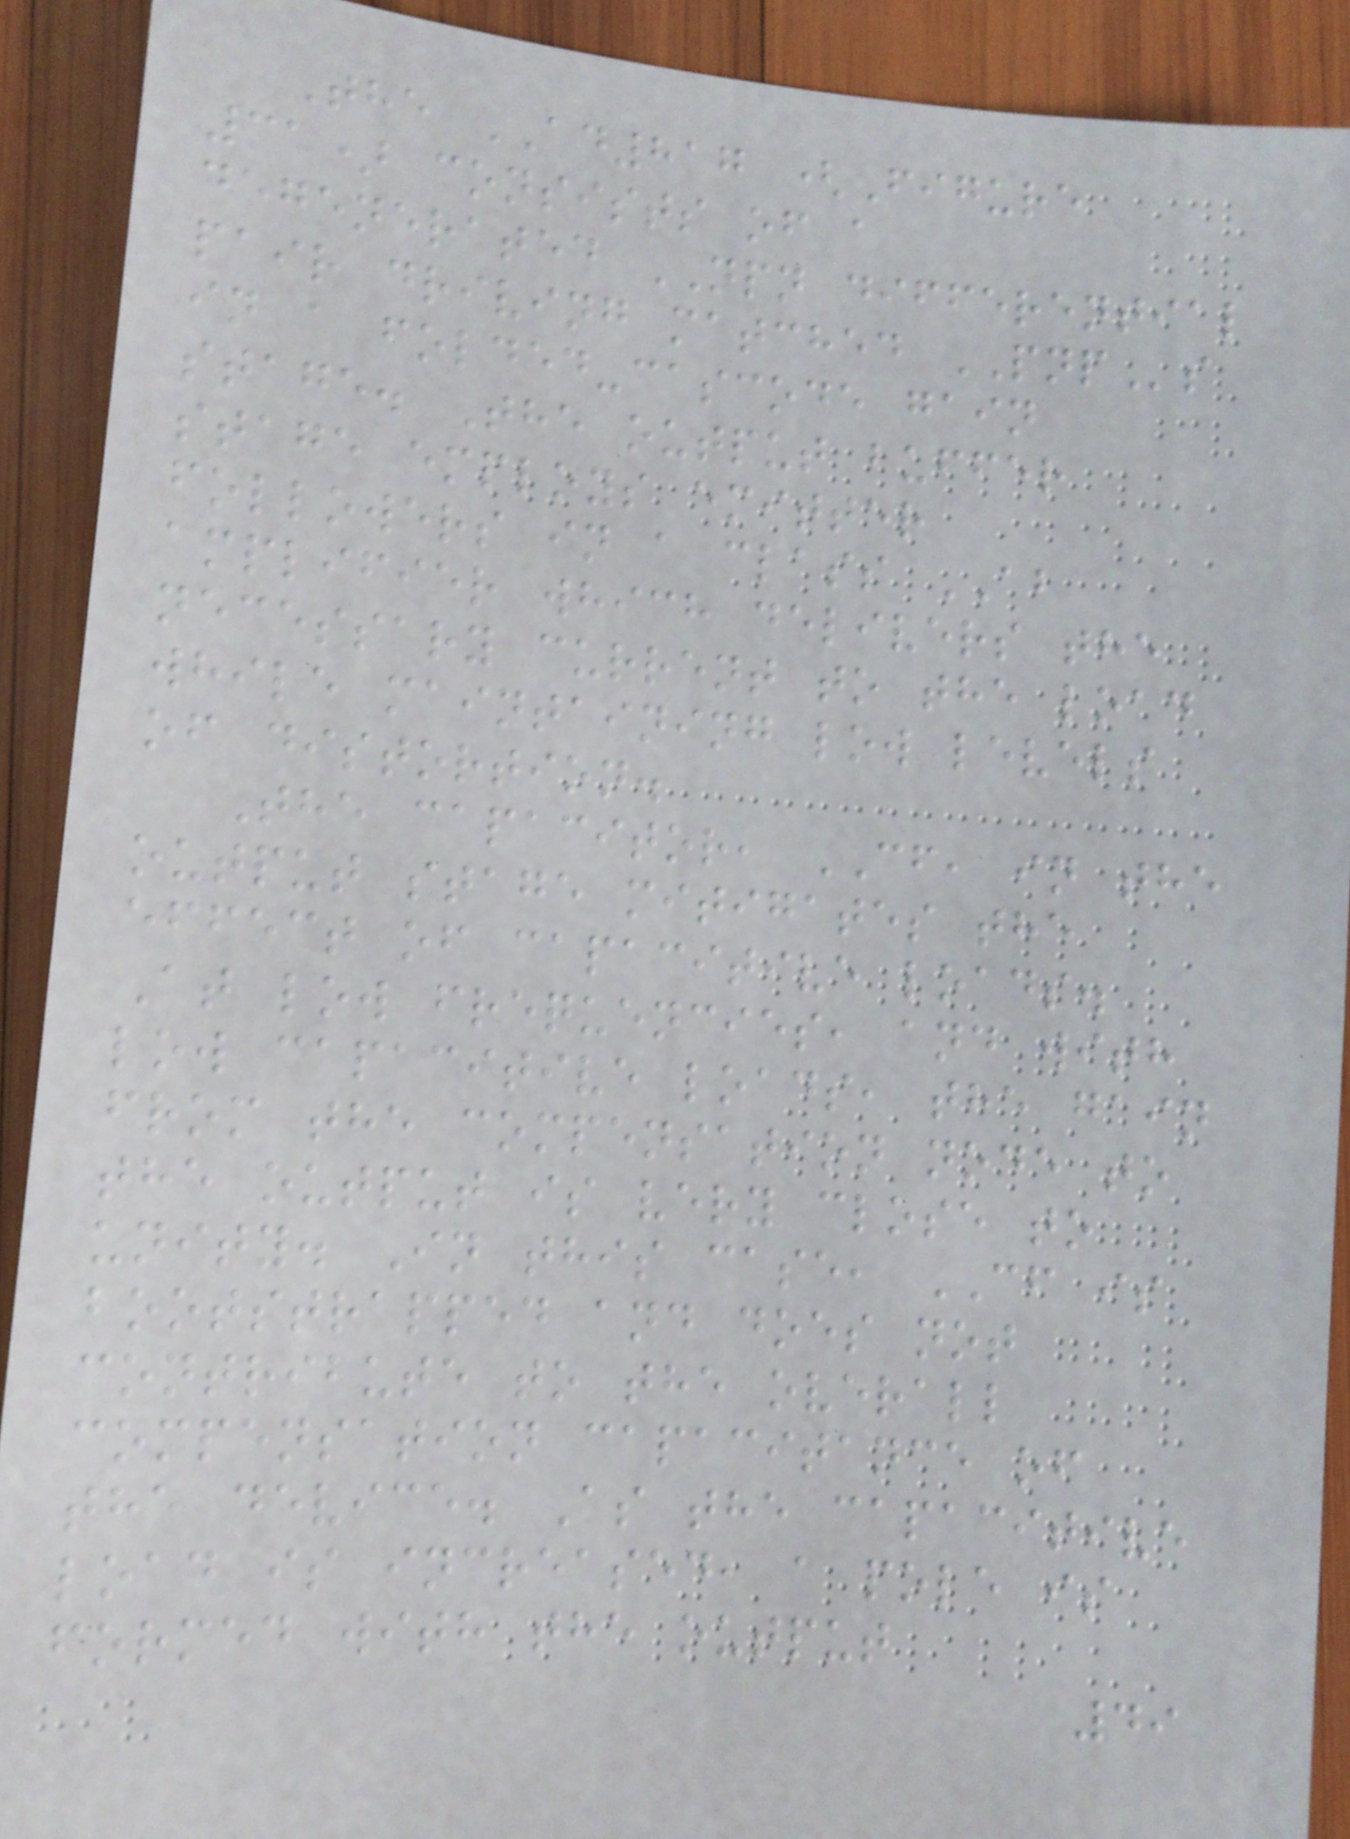The AD817 (Figure
31) consists of a
degenerated NPN differential
pair driving matched PNPs
in a folded-cascode gain
stage. The output buffer
stage employs emitter
followers in a class AB
amplifier which delivers the
necessary current to the load
while maintaining low levels
of distortion.
The capacitor, CF, in the
output stage mitigates the
effect of capacitive loads.
At low frequencies, and with
low capacitive loads, the gain
from the compensation node to
the output is very close to
unity. In this case, CF is
bootstrapped and does not
contribute to the overall
compensation capacitance of
the device. As the capacitive
load is increased, a pole is
formed with the output
49
